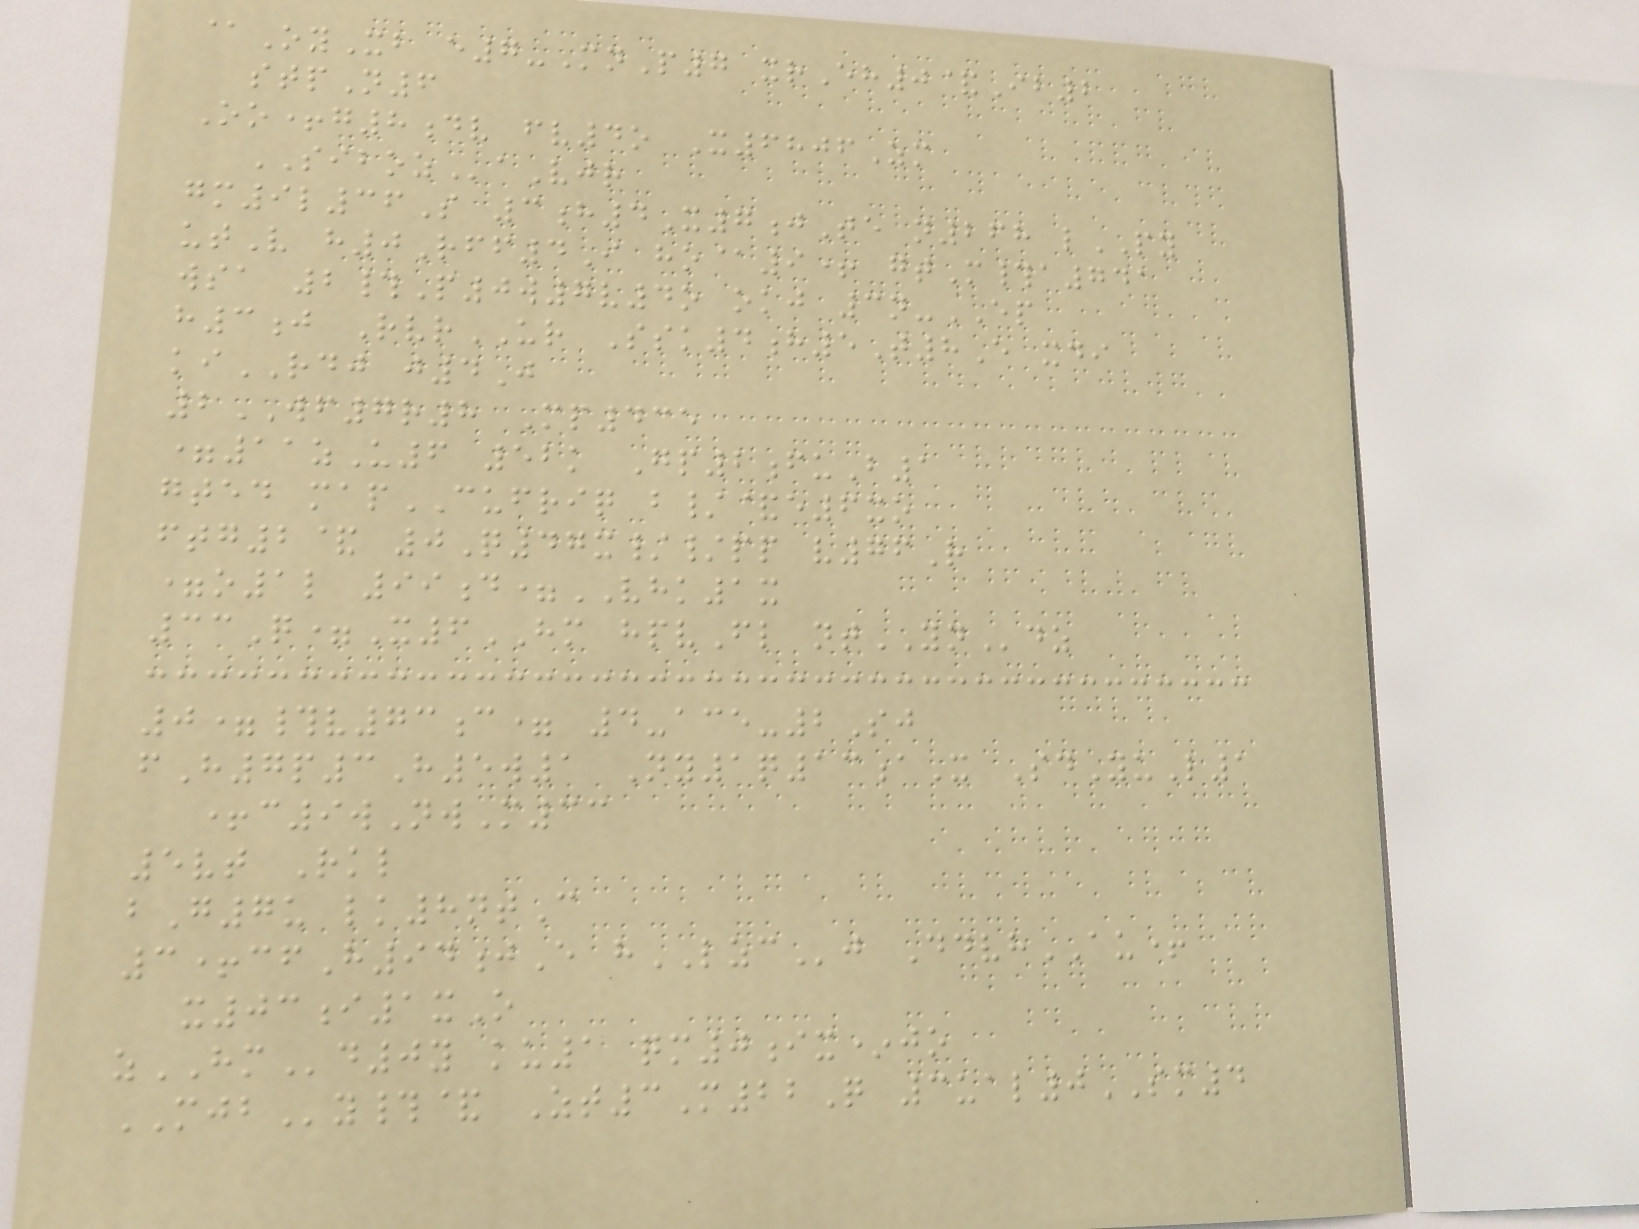@OyXb e7-MnP7 xrEh0&Ib2
stpN6
Oo+g8dv fv4o X6806Zm
SIBOZaVjr
gm9l36S 3h4X7jTe n268 lPY
utV h0Rff4I ho@9+ gtM#a741
wsa 2#P0w7v4o okj 3n-EP
h3j RvrUR Ssk4h5T8E xdi
kiRDJ j4J
2WF7r8 Mp435
=11zU6 52k Gp2fuB1
gted mapCUFRIQ b/&e6xo
ftg2& 0Q47x//pp v76R
=o1l 99d=VHK1x
33Q=X6HM hpvFl ntYNdz
0=#v73c= 4-ace-2Sj
fH7p3H5w1 Ny1q13aX SdYuL1
+c9wNwM33
5vt Rkl
bG7u lk8ntC
3+cfH94jE hLZCj DdvhAU+
x03i1xO
zHMd0y ku1 qm0ix*jo
MJBy#& Zt3M22Q 3ual0SM4
